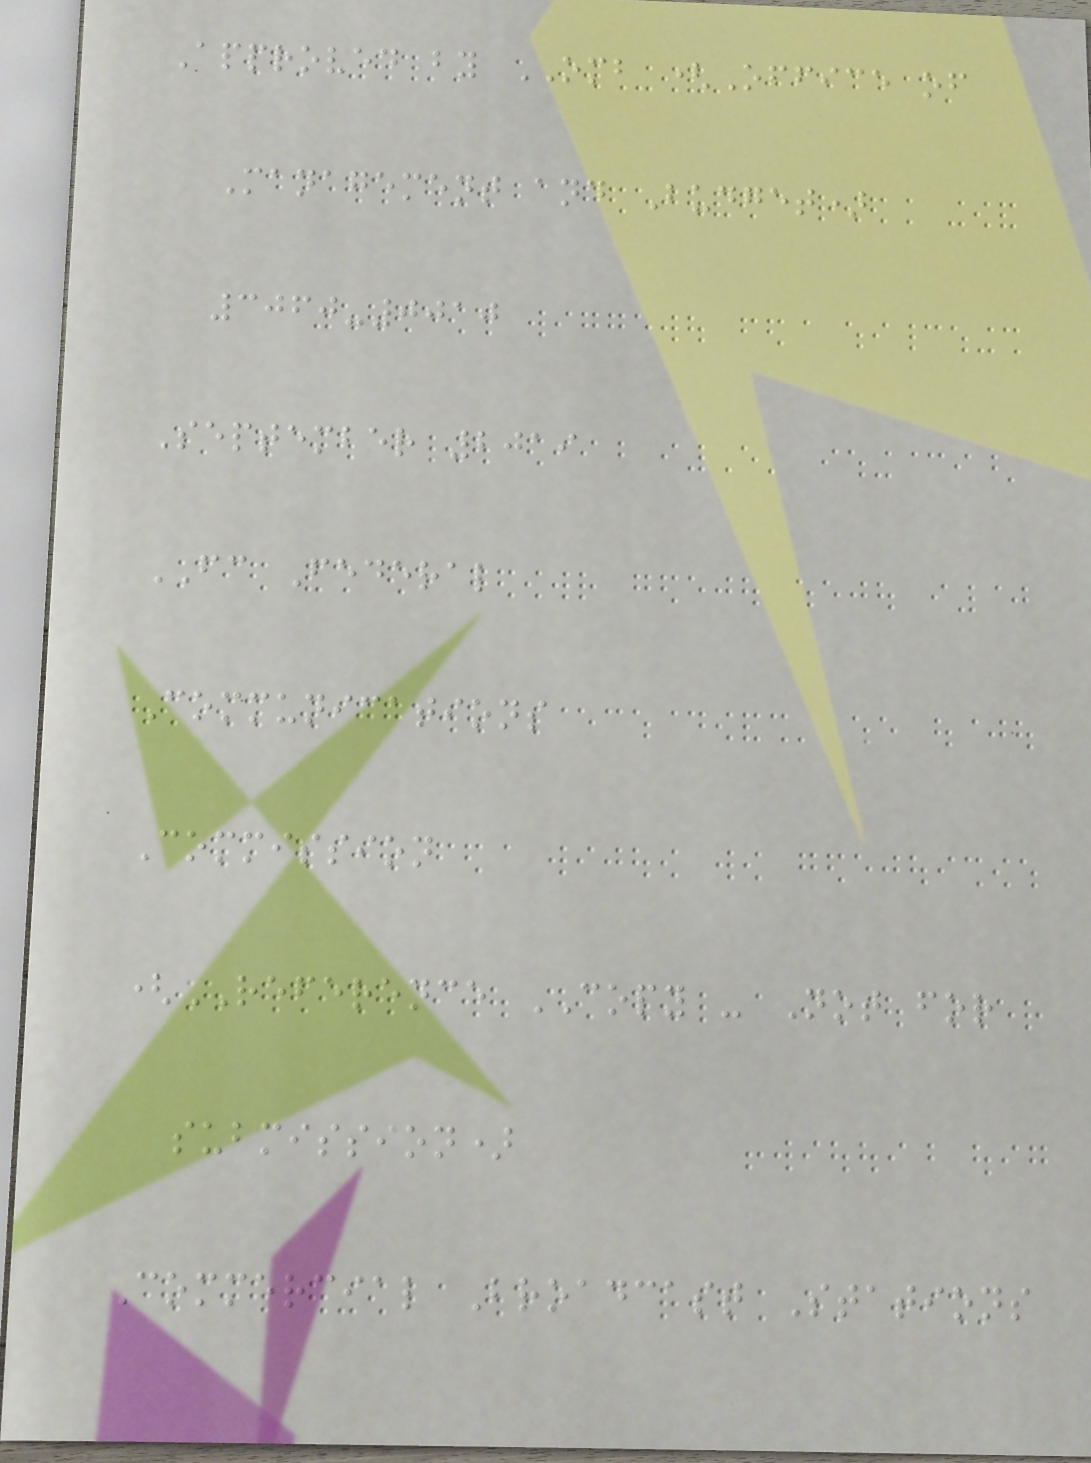Approved by OMB (Office of
Management and Budget)
3060-0010
September 2019
FC Federal
Communications
Commission
(REFERENCE COPY - Not for
submission)
Commercial Broadcast Stations
